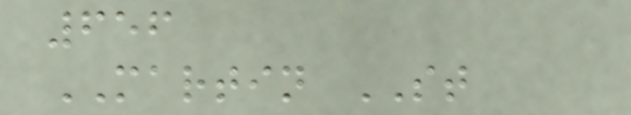656
MARTIN ST
